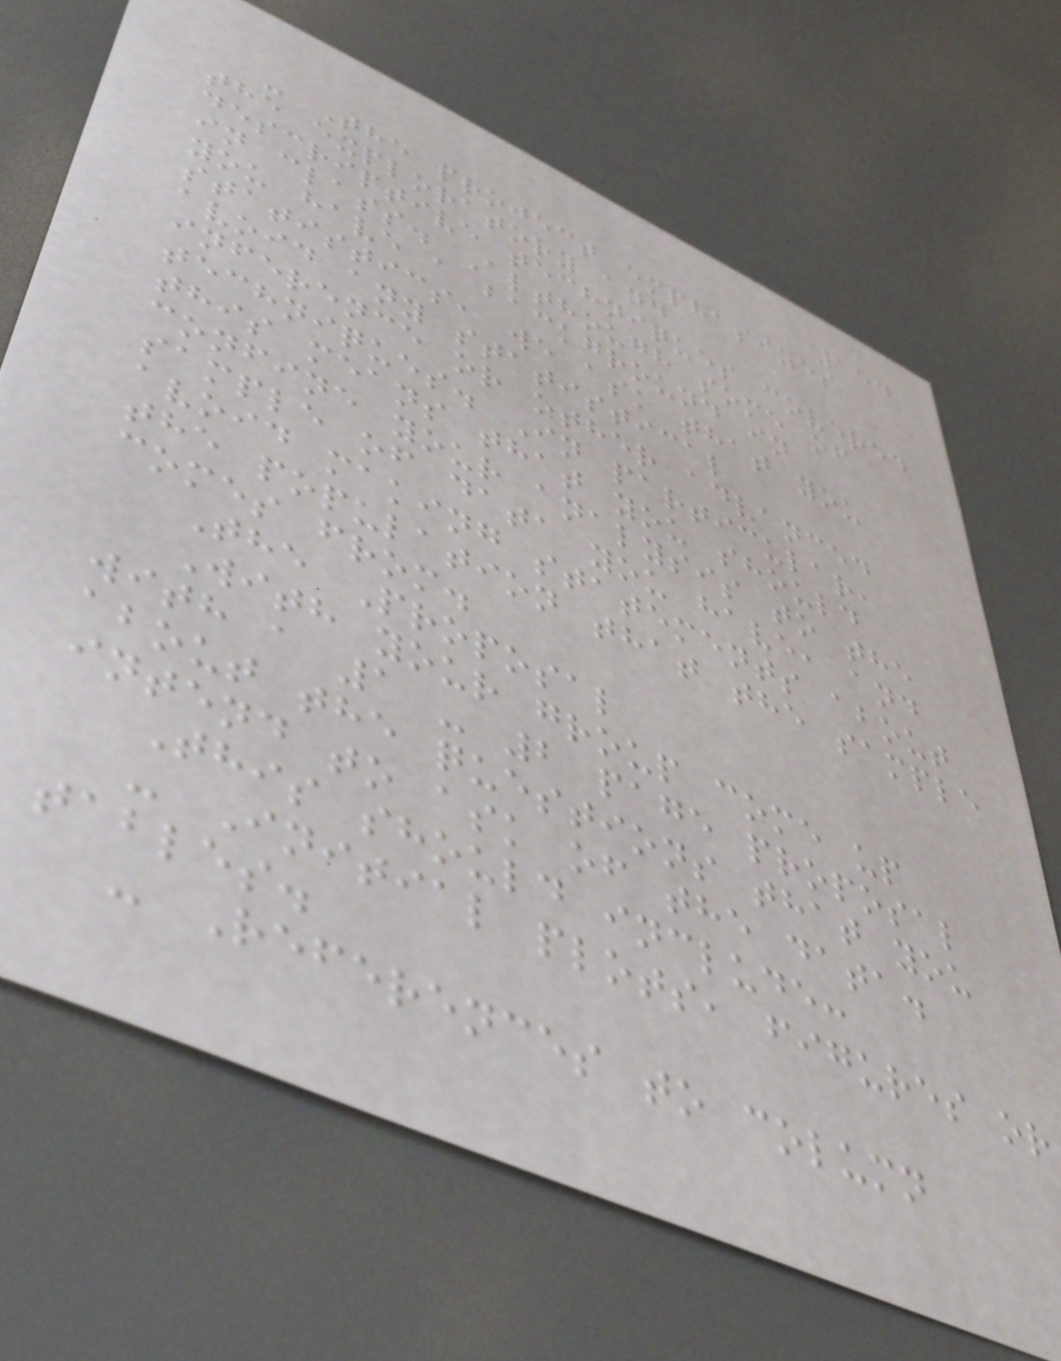154
- The project emphasizes
the exploratory and
descriptive techniques covered
in class. Although some of
you have a background in
statistics, we ask that you
avoid any statistical
inference or other advanced
techniques. In particular,
this means that you should
confine your analysis to the
sample of data you have, and
avoid making statements about
the population that the sample
comes from.
The Proposal
With your group come up
with a 1 - 2 page proposal
about the questions that you
intend to ask of the data.
This should include:
- Initial plots, figures or
tables.
- References to column
